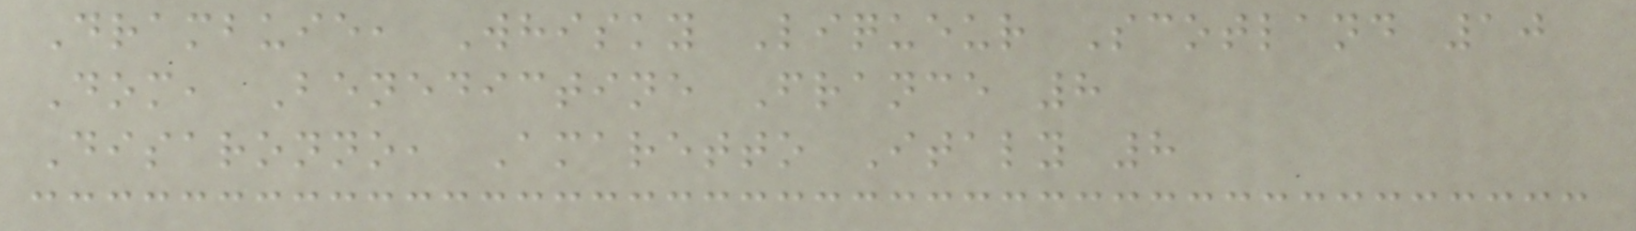Drambuie, Whisky Liqueur Scotland 10
Dom, Benedictine France 8
Disaronno, Amaretto Italy 8
